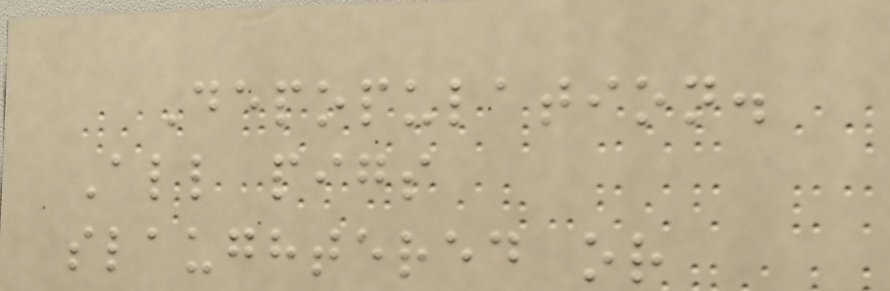Depopulation.
All pigs
slaughtered or
